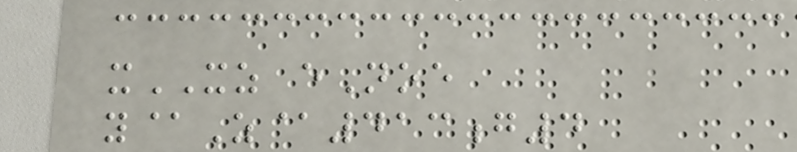xXZ eNoe
y@Z@413g4
